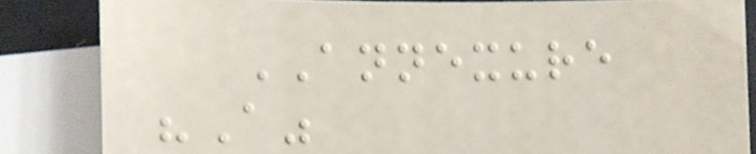ANNEXURE
"A"
